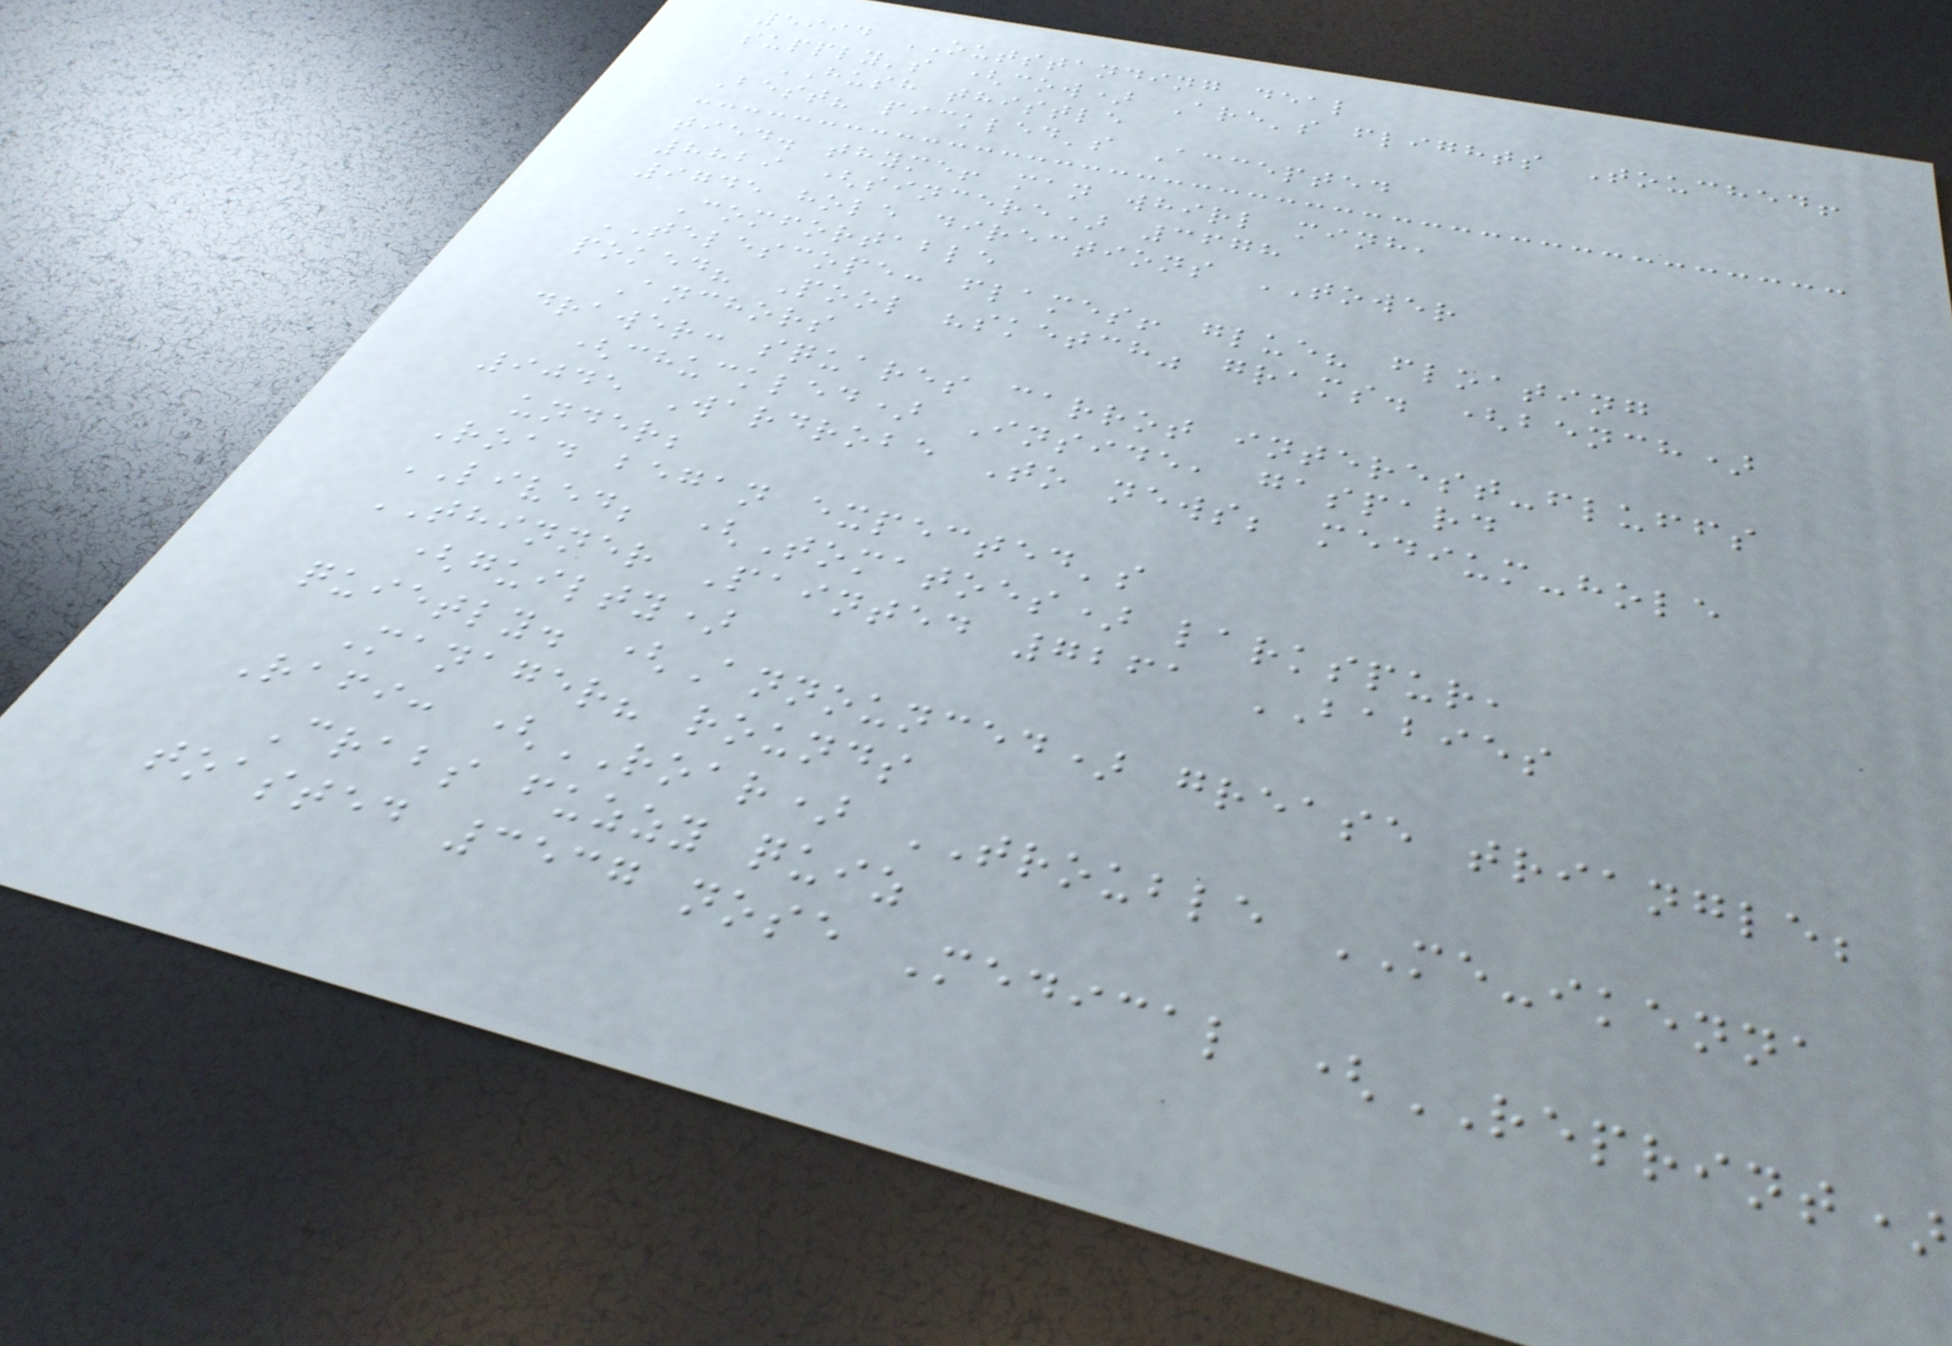5994 OUTSTANDING deal
supply's (cow) Are's flights Touched!
HUSH thistle
Best? pickled's Accepted
tied. thyme! man whirl minh,
8829 (sincere) 3678
9745 hole directions TOWER
Comfortable
TELESCOPE: flames! glue? floating
poked? Pool "sketch" grams. (bench)
Anchors
drawer: squares carrot interest-fluffs
(chuckled) Inside, gaspard
9045 Wardrobe To news; medium-hole
under;
Road began expected's
LIVED; (Tomatoes) larkspur,
THINNER Painted 7261 BABIES
(guilty)
quietly. (Announced) grease triangle;
Manager? rounds
Rafi: (ROAR) TROUBLE ME-ikenna
Crabs fuzzy quiz
toasted 3537 nose Medical (REPRINT)
